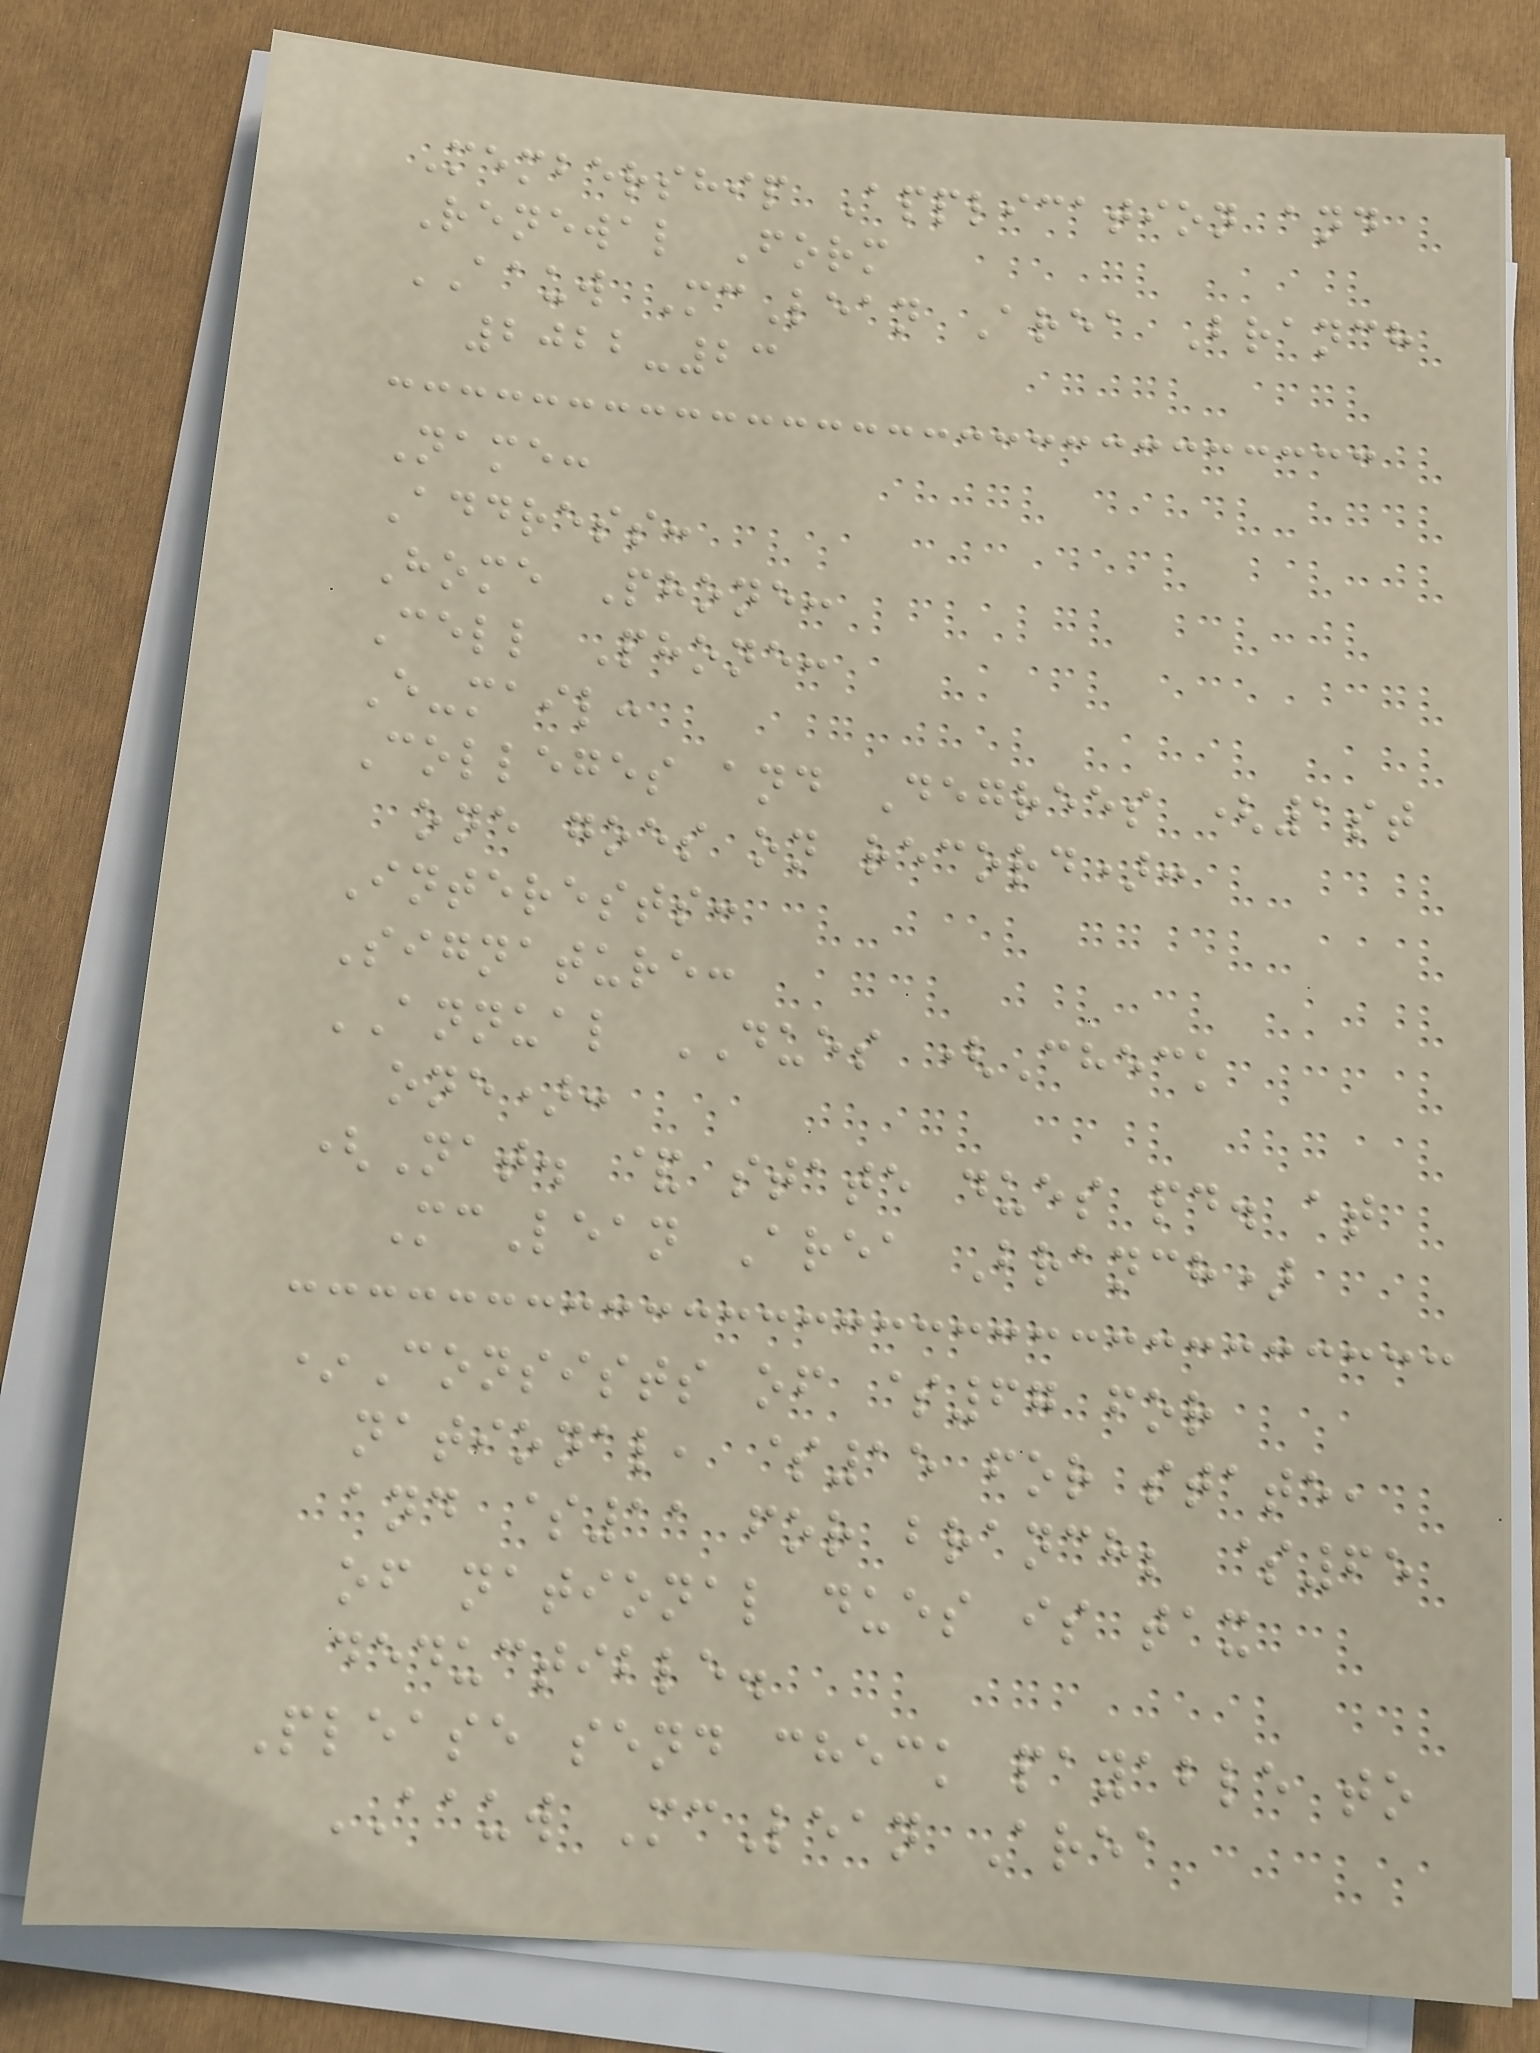Membership Application and
Renewal Form
AAUW McLean Area Branch
2022-23
Name:
Address:
Home Phone:
Cell Phone:
E-mail:
Colleges and Degrees (1st
one goes on record):
Interests:
Signature:
ANNUAL DUES (Check
one):
(Nat. & state dues pd. at
McLean Area Branch)
*Consists of $67 for
national, $15 for state,
and $11 for branch; $65
of national dues is tax
deductible.
Please send check payable to
AAUW McLean Area
